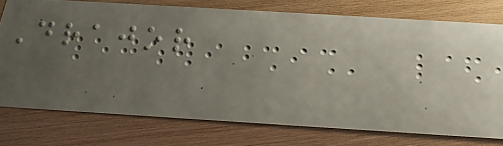Drajor
